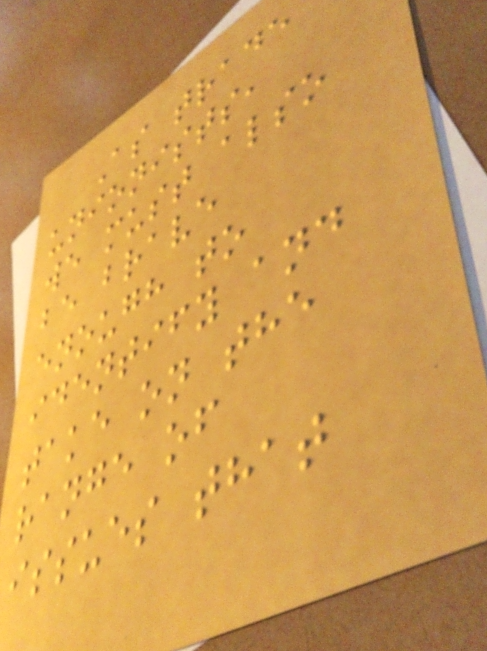As trade
unionists,
we must also
be brave
enough to
identify and
take on the
range of
issues that
